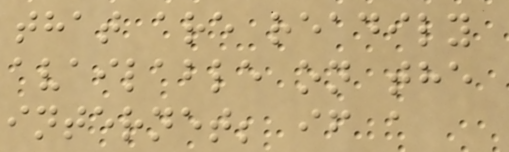that are readily
available on the
internet; if a
